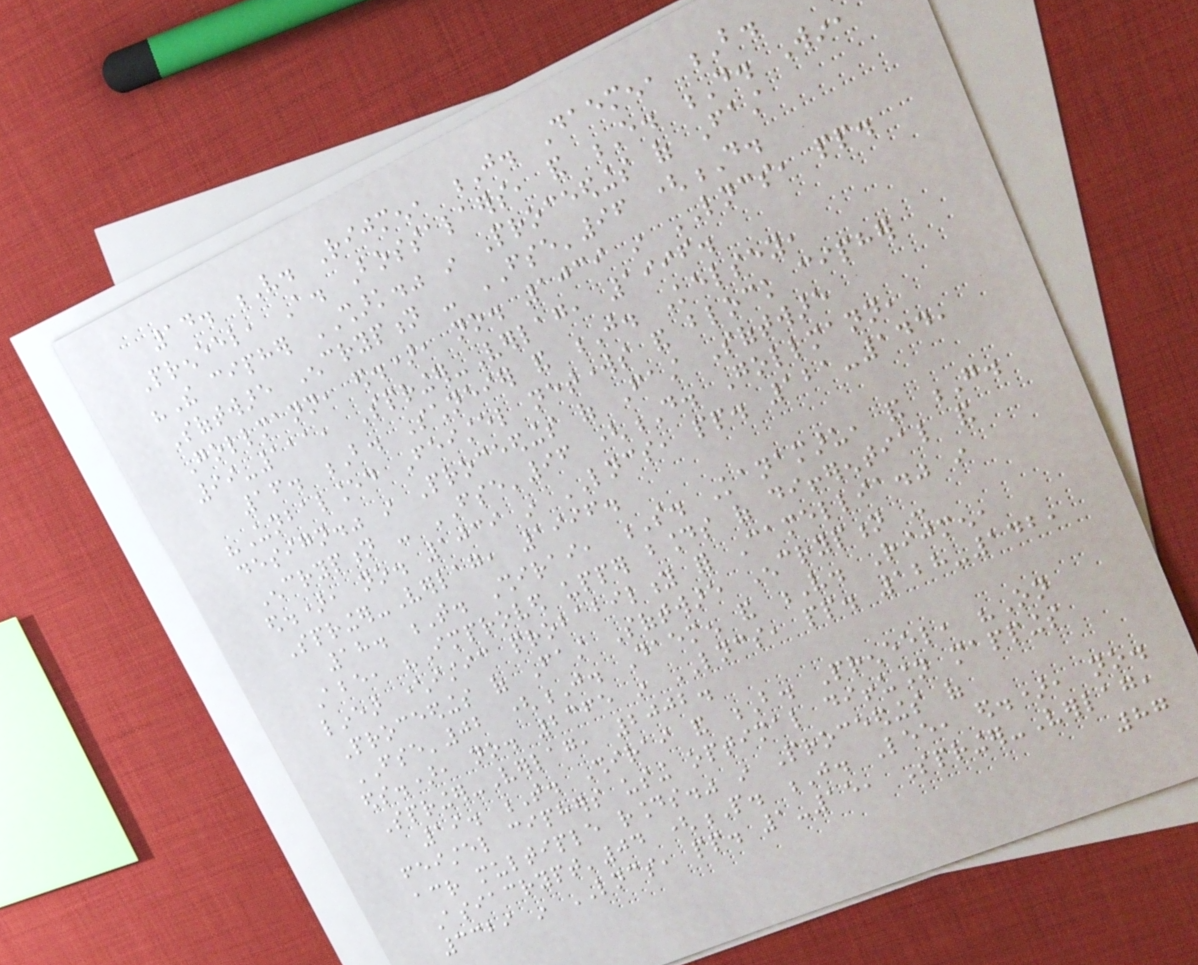14. V. Rijmen, J. Daemen, B.
Preneel, A. Bossalaers, and E. D. Win,
"The cipher SHARK." in Proceedings of Fast
Software Encryption - FSE'96 (D.
Gollmann, ed.), no. 1039 in LNCS, pp.
99-111, Springer-Verlag, 1996.
16. B. Schneier and J. Kelsey,
"Unbalanced Feistel networks and block cipher
design." in Proceedings of Fast Software
Encryption - FSE'96 (D. Gollmann,
ed.), no. 1039 in LNCS, pp. 121-144,
Springer-Verlag, 1996.
18. T. Shirai, S. Kanamaru, and G.
Abe, "Improved upper bounds of differential and
linear characteristic probability for Camellia." in
Proceedings of Fast Software Encryption -
FSE'02 (J. Daemen and V. Rijmen,
eds.), no. 2365 in LNCS, pp. 128-142,
Springer-Verlag, 2002.
19. T. Shirai and B. Preneel, "On
feistel ciphers using optimal diffusion mappings
across multiple rounds." in Proceedings of
Asiacrypt'04 (P. J. Lee, ed.), no.
3329 in LNCS, pp. 1-15, Springer-Verlag,
87
